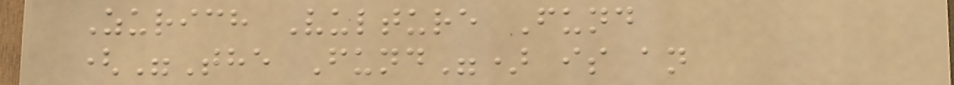Zurich Vulture Fund
("The Fund") is an
